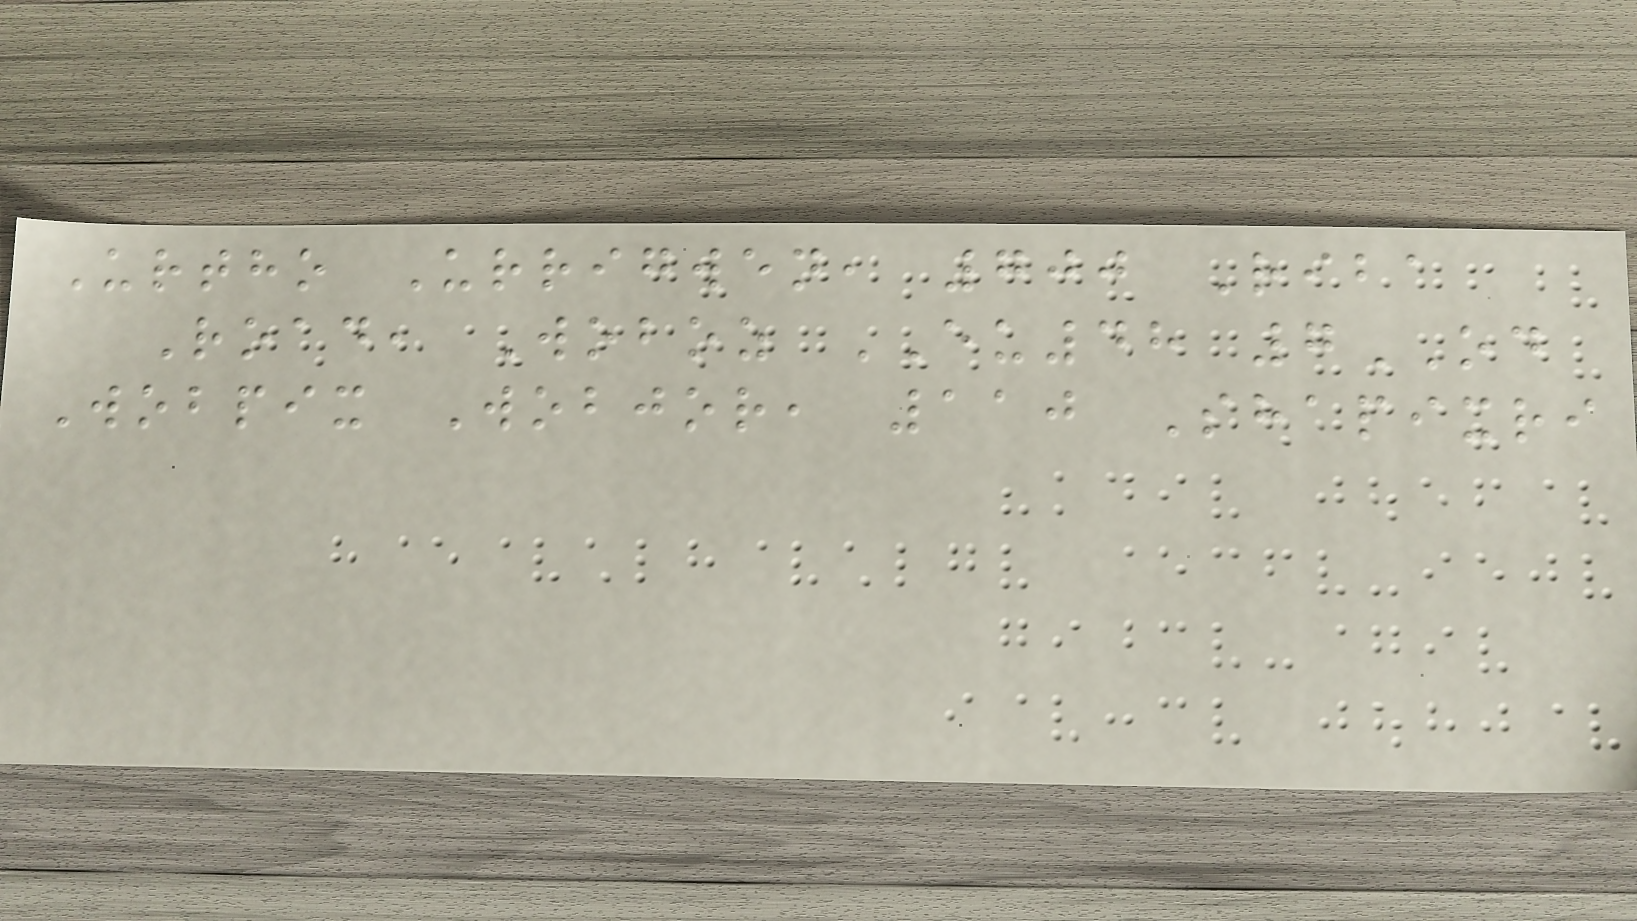Urtho Urrigwen, 700 Riba
Road, Woboz EU48 7OD
Wobpix Wobjor, 110 Shapixri
